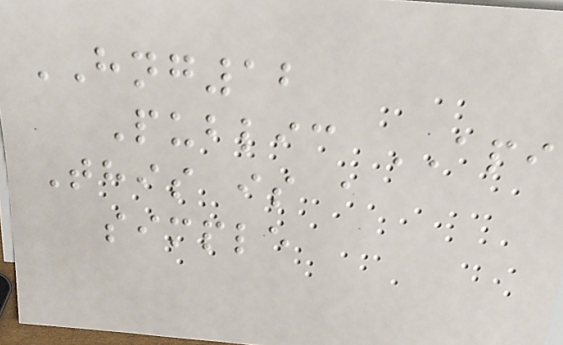HNG12
Public API
This is a
simple
